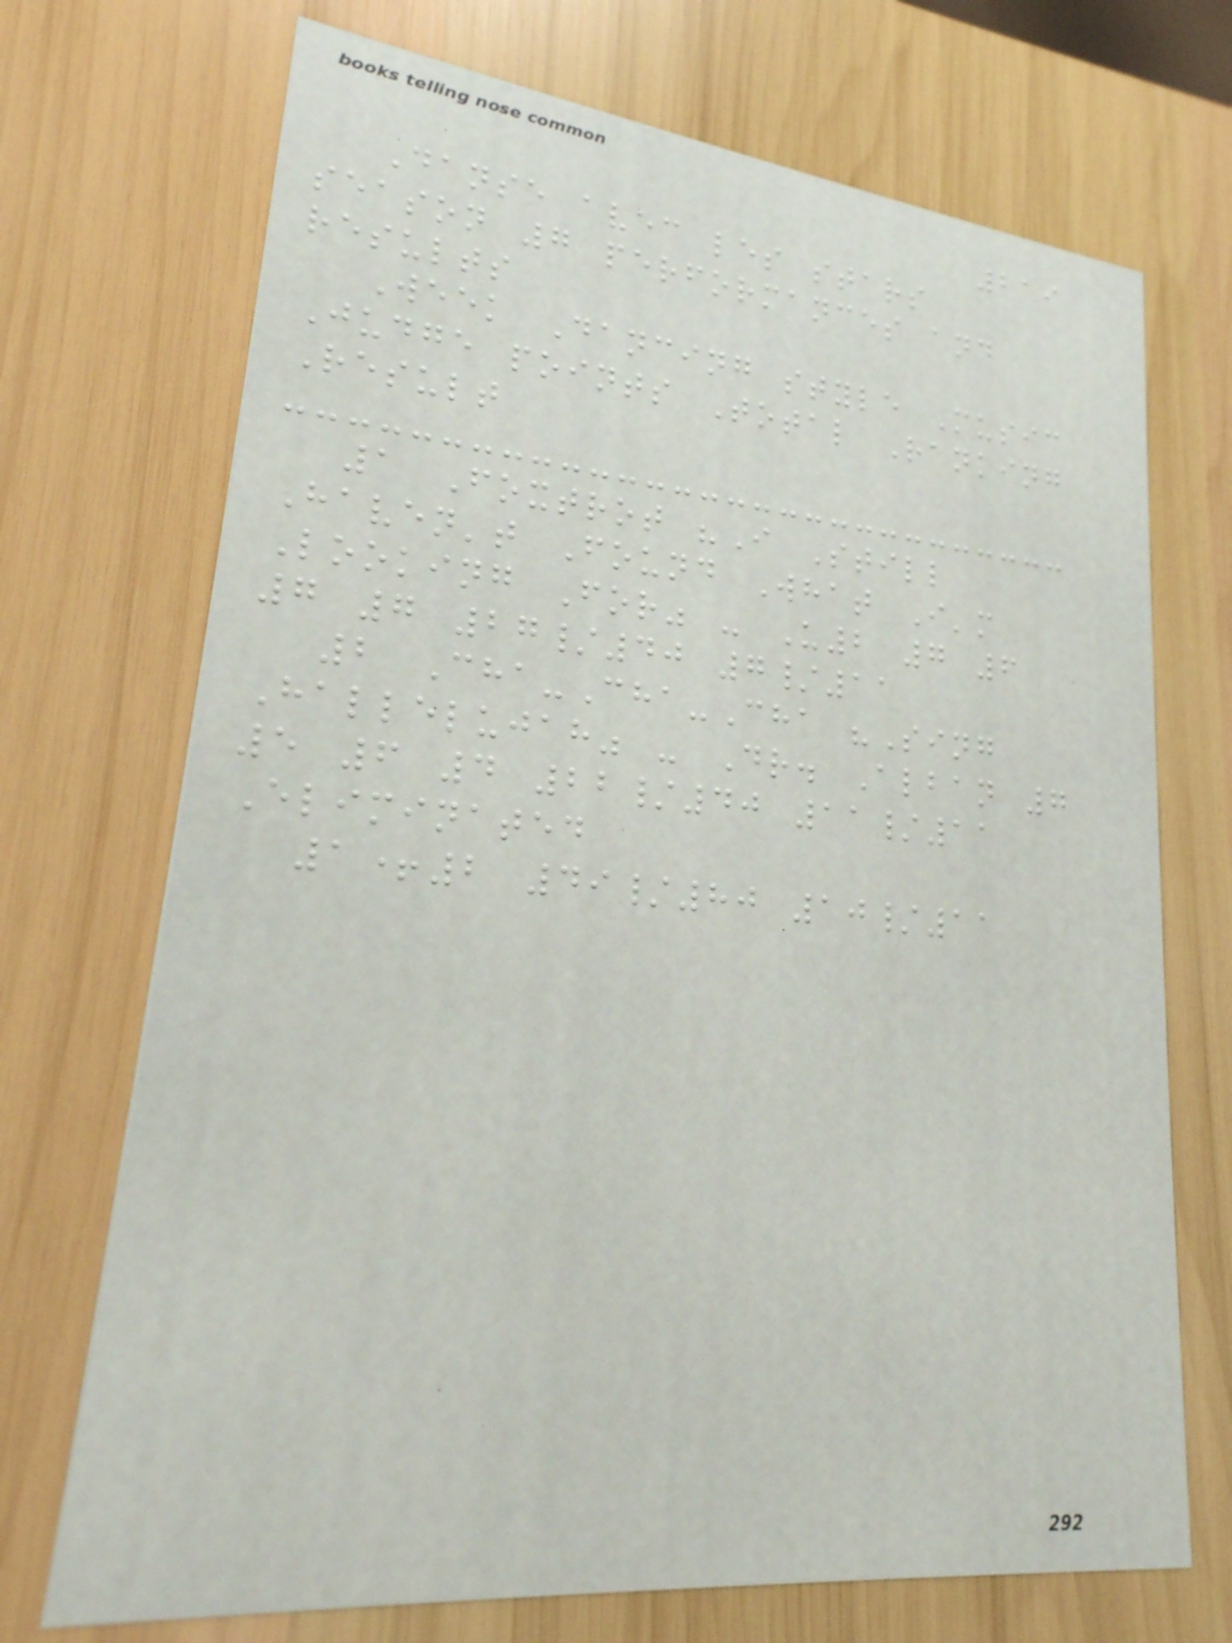219
Danse avec les stars
season 7 performances and
results
Week Dancing style Music
Judge points Total Ranking
Result
1 Foxtrot "I Still
Haven't Found What I'm
Looking For" - U2 7 6
7 7 27/40 7/11
2 Cha-Cha-Cha "Sing
Hallelujah" - Dr. Alban 7
5 6 4 22/40 11/11
Eliminated
1+2 49/80 10/11
